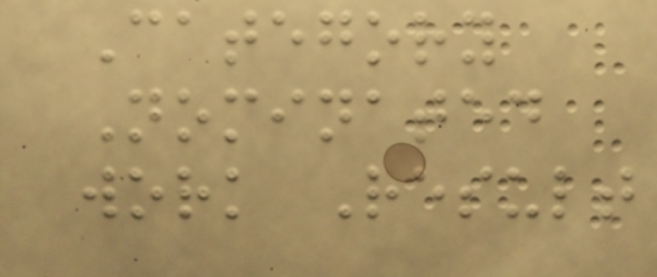Category
Nominated
work Result
